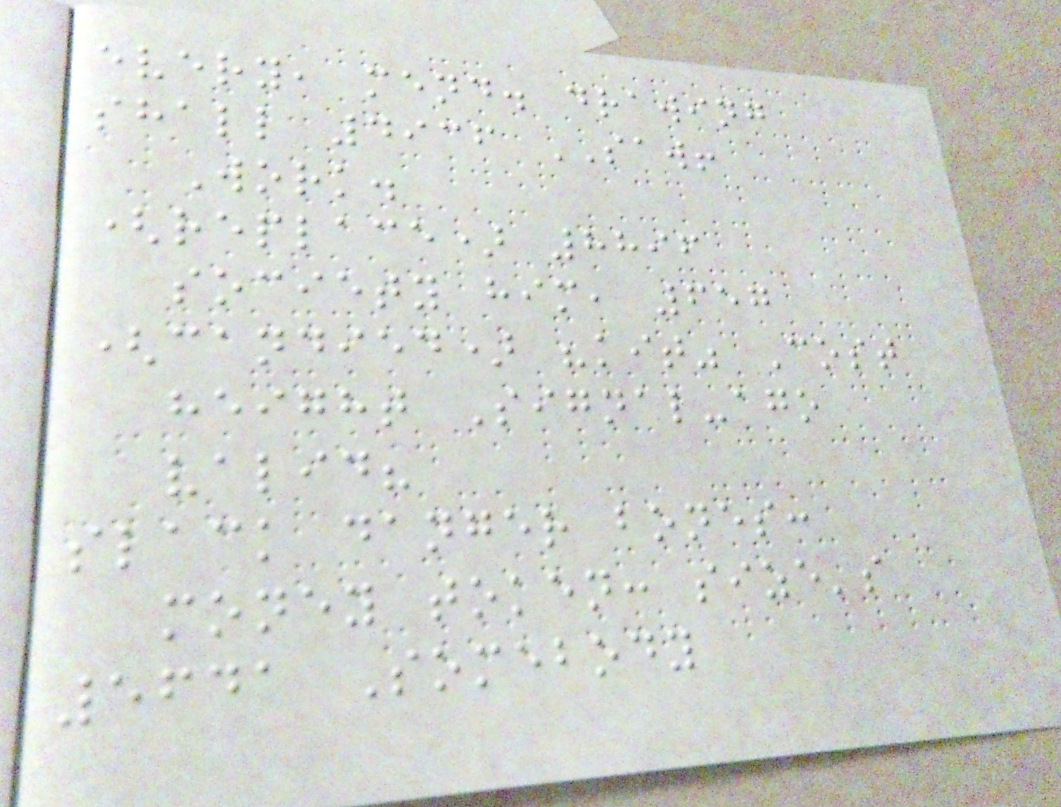every, mend. drawing
shall 4936 SAW!
Work.
(replace) 8896
society him, 657
(candied) "kit" Cost
height Signal-ago
valid?
slack danger bones:
money token: size's
5641 Somebody
